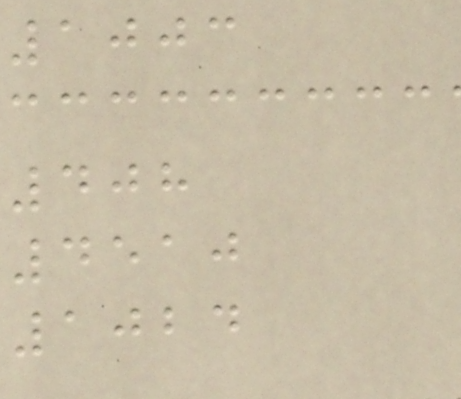1003
408
4510
1024
